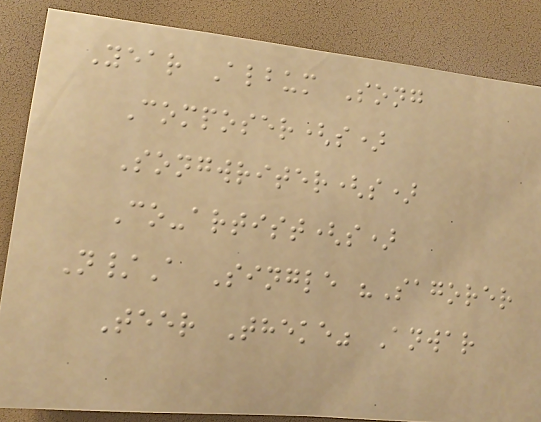Year Album Song
Composer(s)
Songwriter(s)
Co-artist(s)
N/A Single "Sagorer
Teer Theke" Anwar
